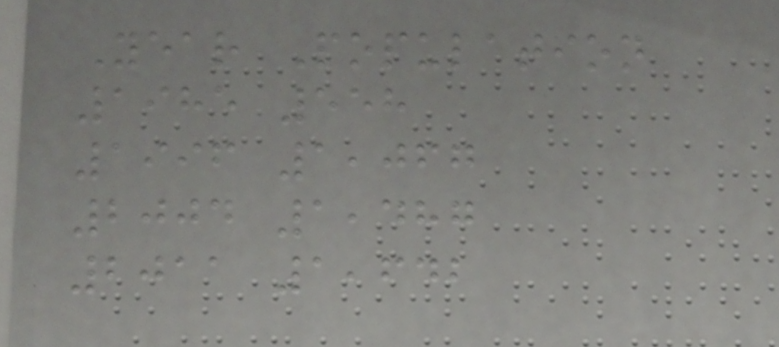Year Population
1985 558
1996 1,067
2004 1,487
2011 1,642
